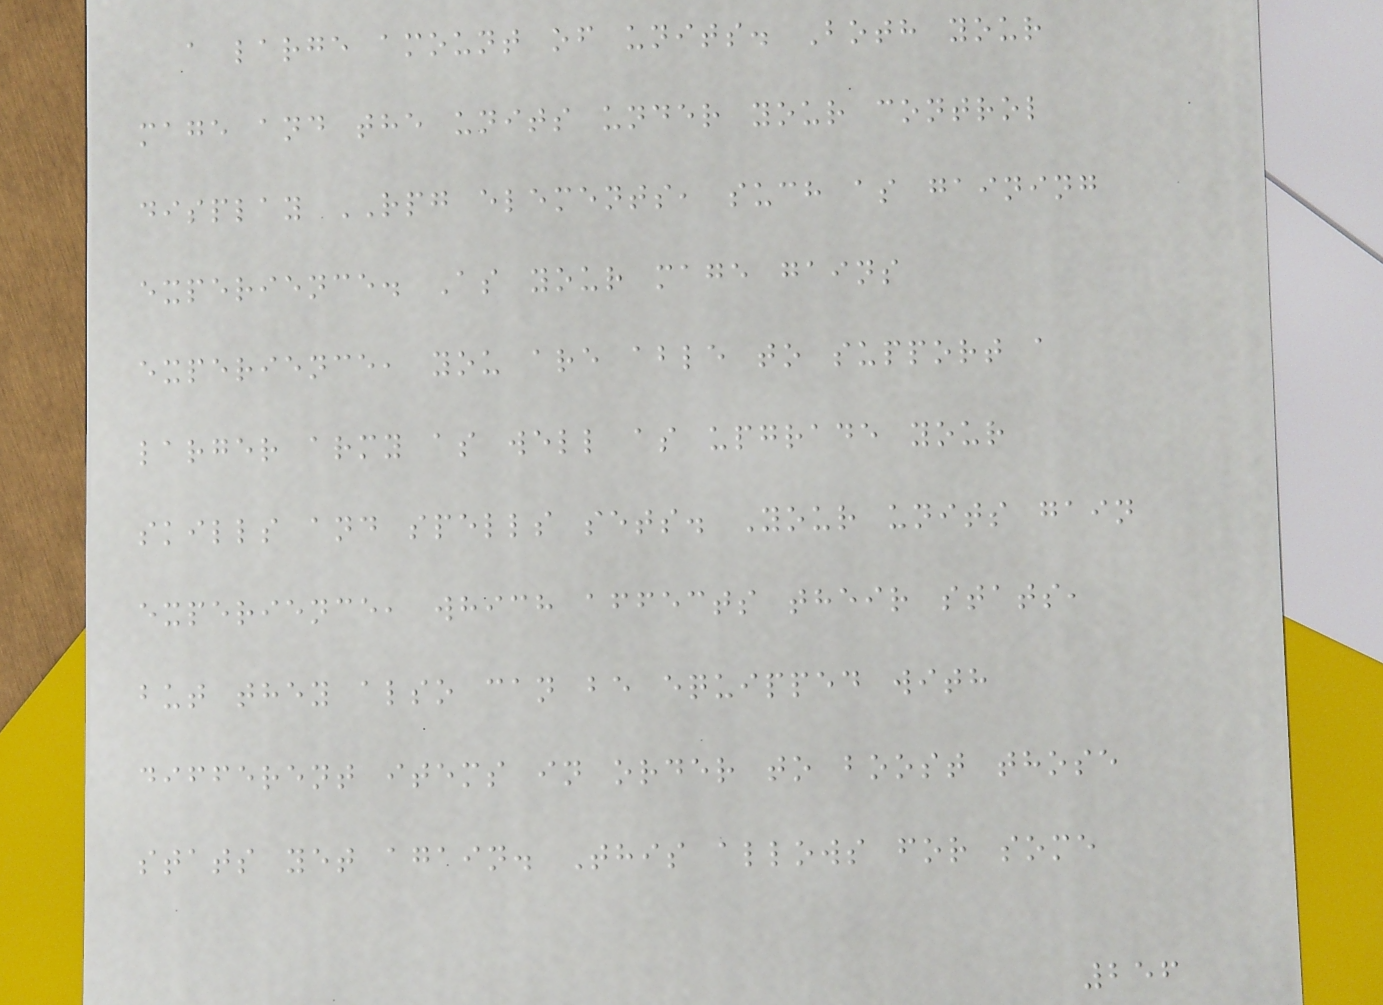a large amount of units. Both your
mage and the units under your control
display RPG elements, such as gaining
experience. As your mage gains
experience, you are able to support a
larger army as well as upgrade your
skills and spells sets. Your units gain
experience, which affects their stats,
but they also can be equipped with
different items in order to boost those
stats yet again. This allows for some
256
